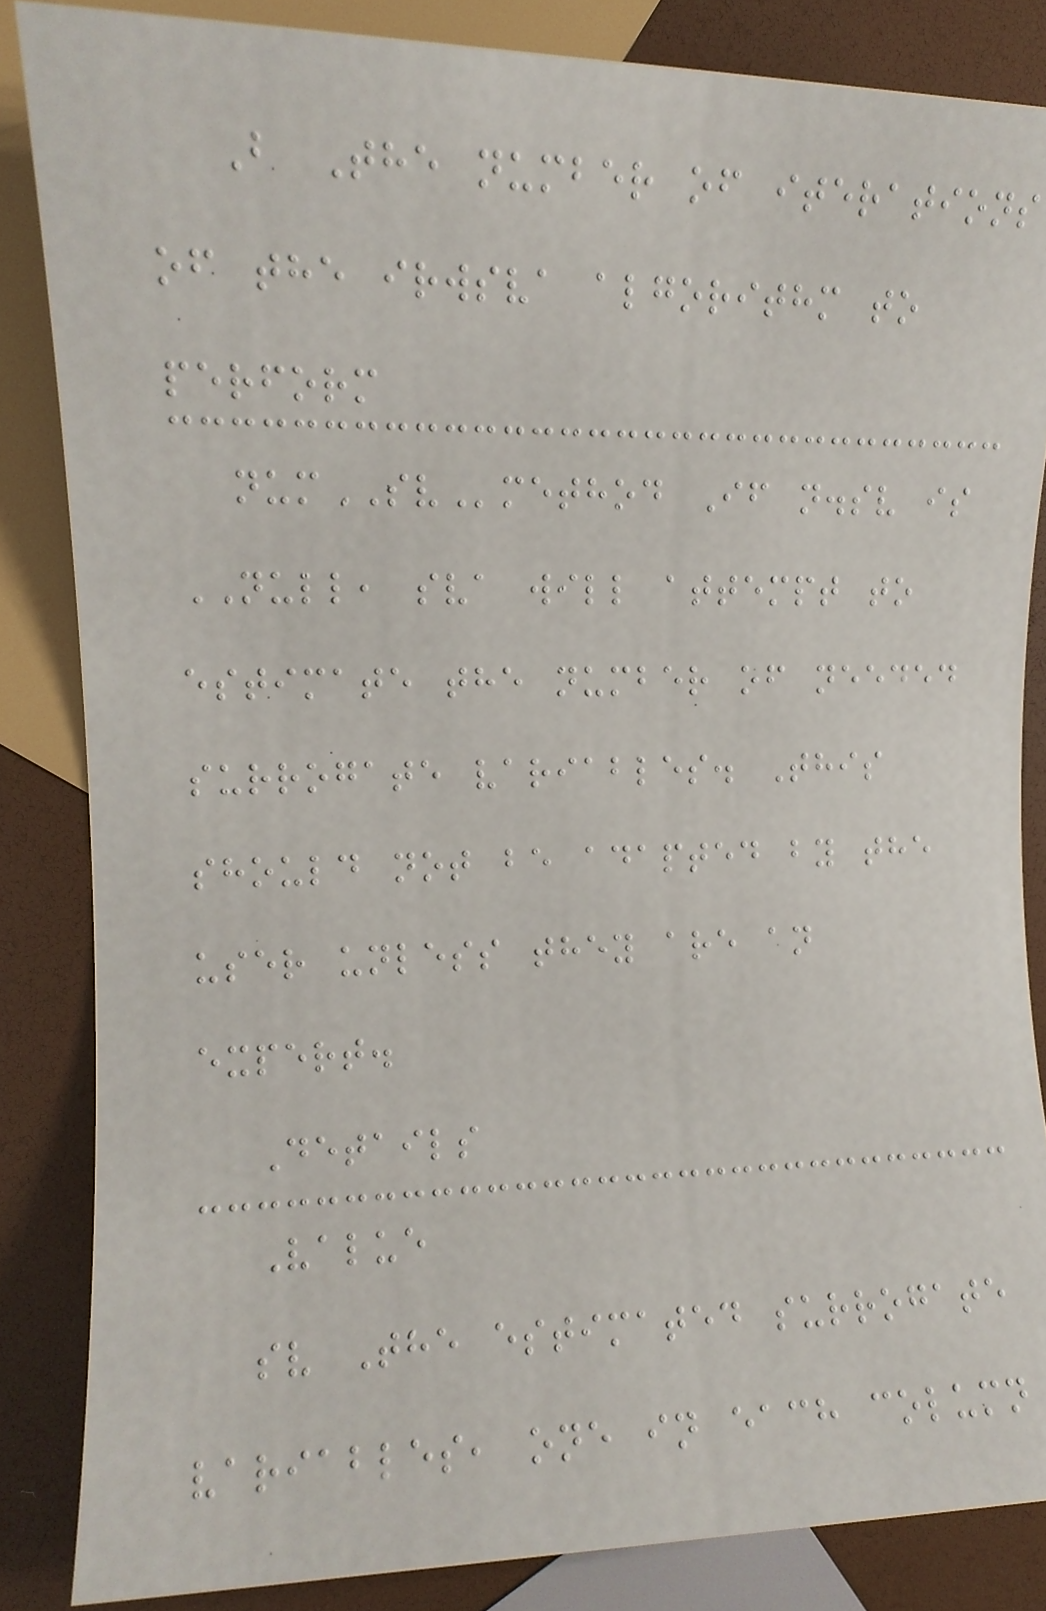B The number of iterations
of the irwsva algorithm to
perform
numSVmethod If n.sv is
NULL, sva will attempt to
estimate the number of needed
surrogate variables. This
should not be adapted by the
user unless they are an
expert.
Details
Value
sv The estimated surrogate
variables, one in each column
